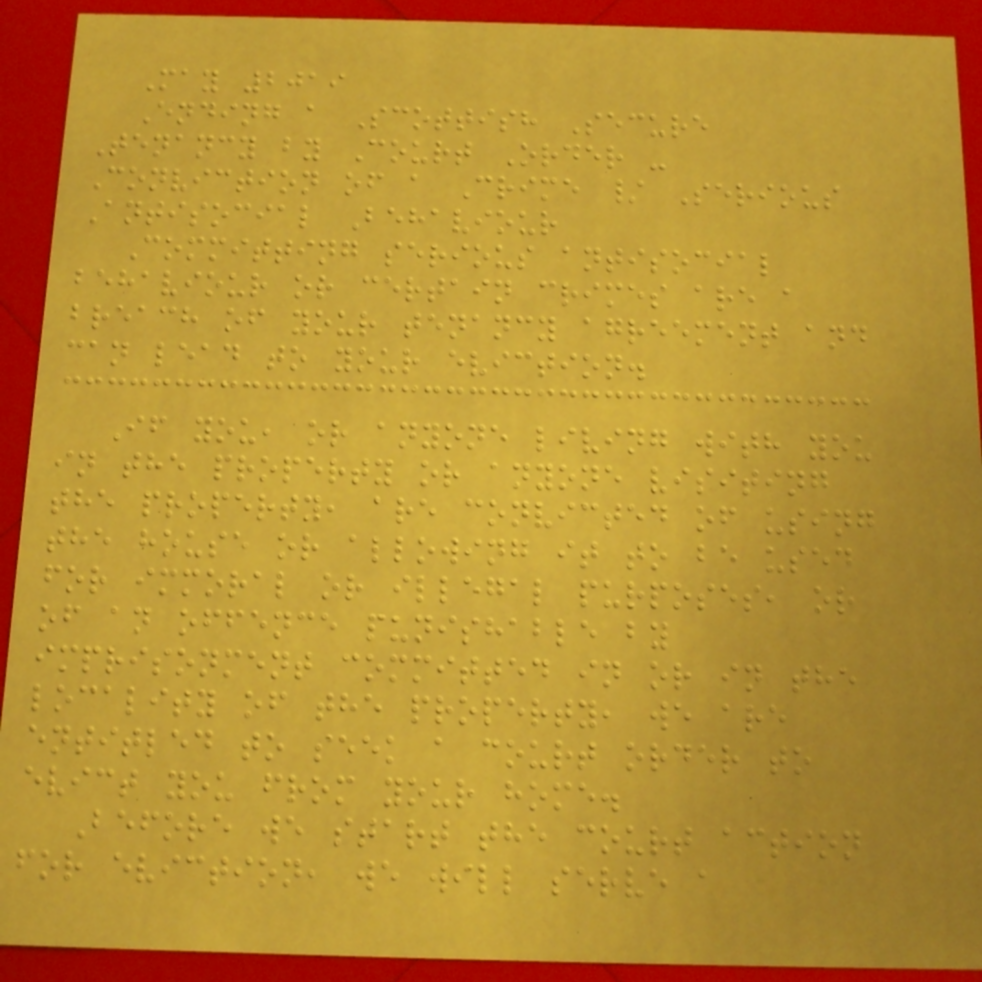May 2019
Ending a Scottish Secure
Tenancy by Court Order -
Conviction of a Crime / Serious
Antisocial Behaviour
Committing serious antisocial
behaviour or certain crimes are a
breach of your tenancy agreement and
can lead to your eviction.
If you, or anyone living with you
in the property or anyone visiting
the property, are convicted of using
the house or allowing it to be used
for immoral or illegal purposes, or
of an offence punishable by
imprisonment committed in or in the
locality of the property, we are
entitled to seek a court order to
evict you from your home.
Before we start the court action
for eviction, we will serve a
